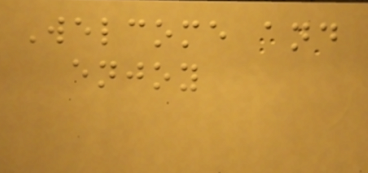Welcome and
enjoy
